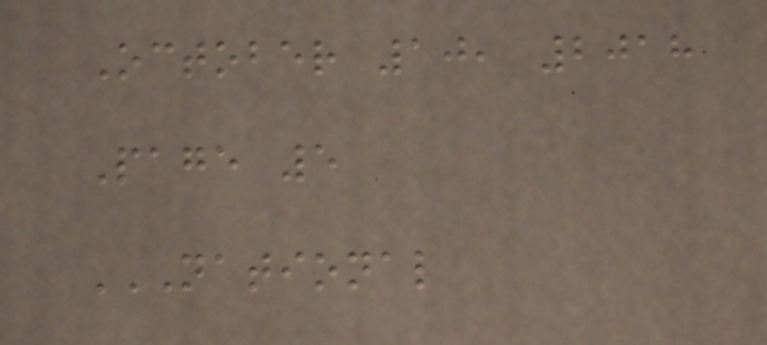October 10, 2018
Page 5
NATIONAL
